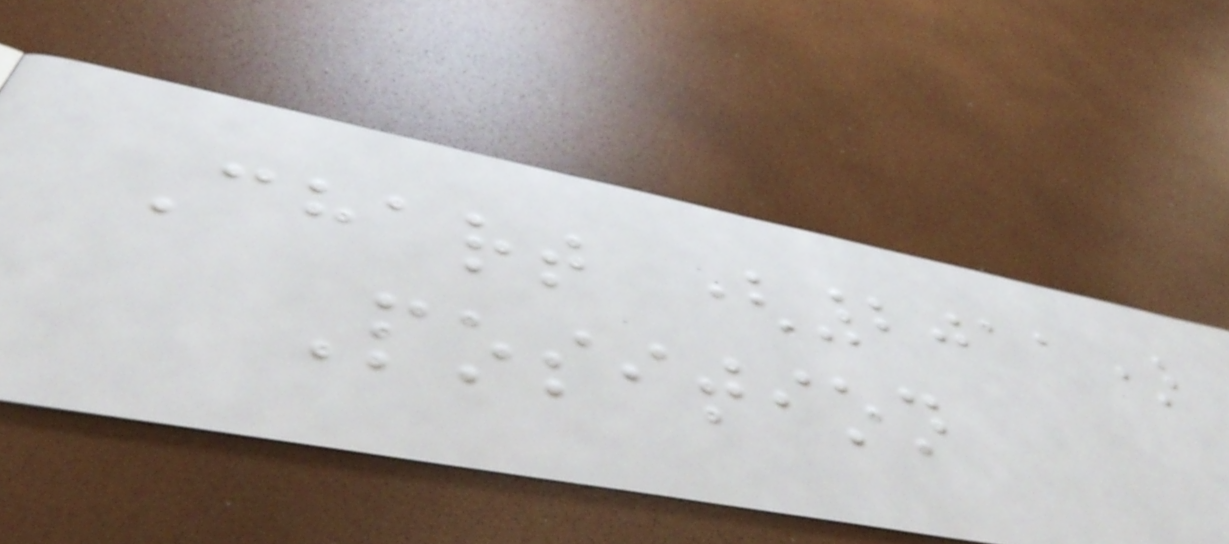Chart (2011)
Position
